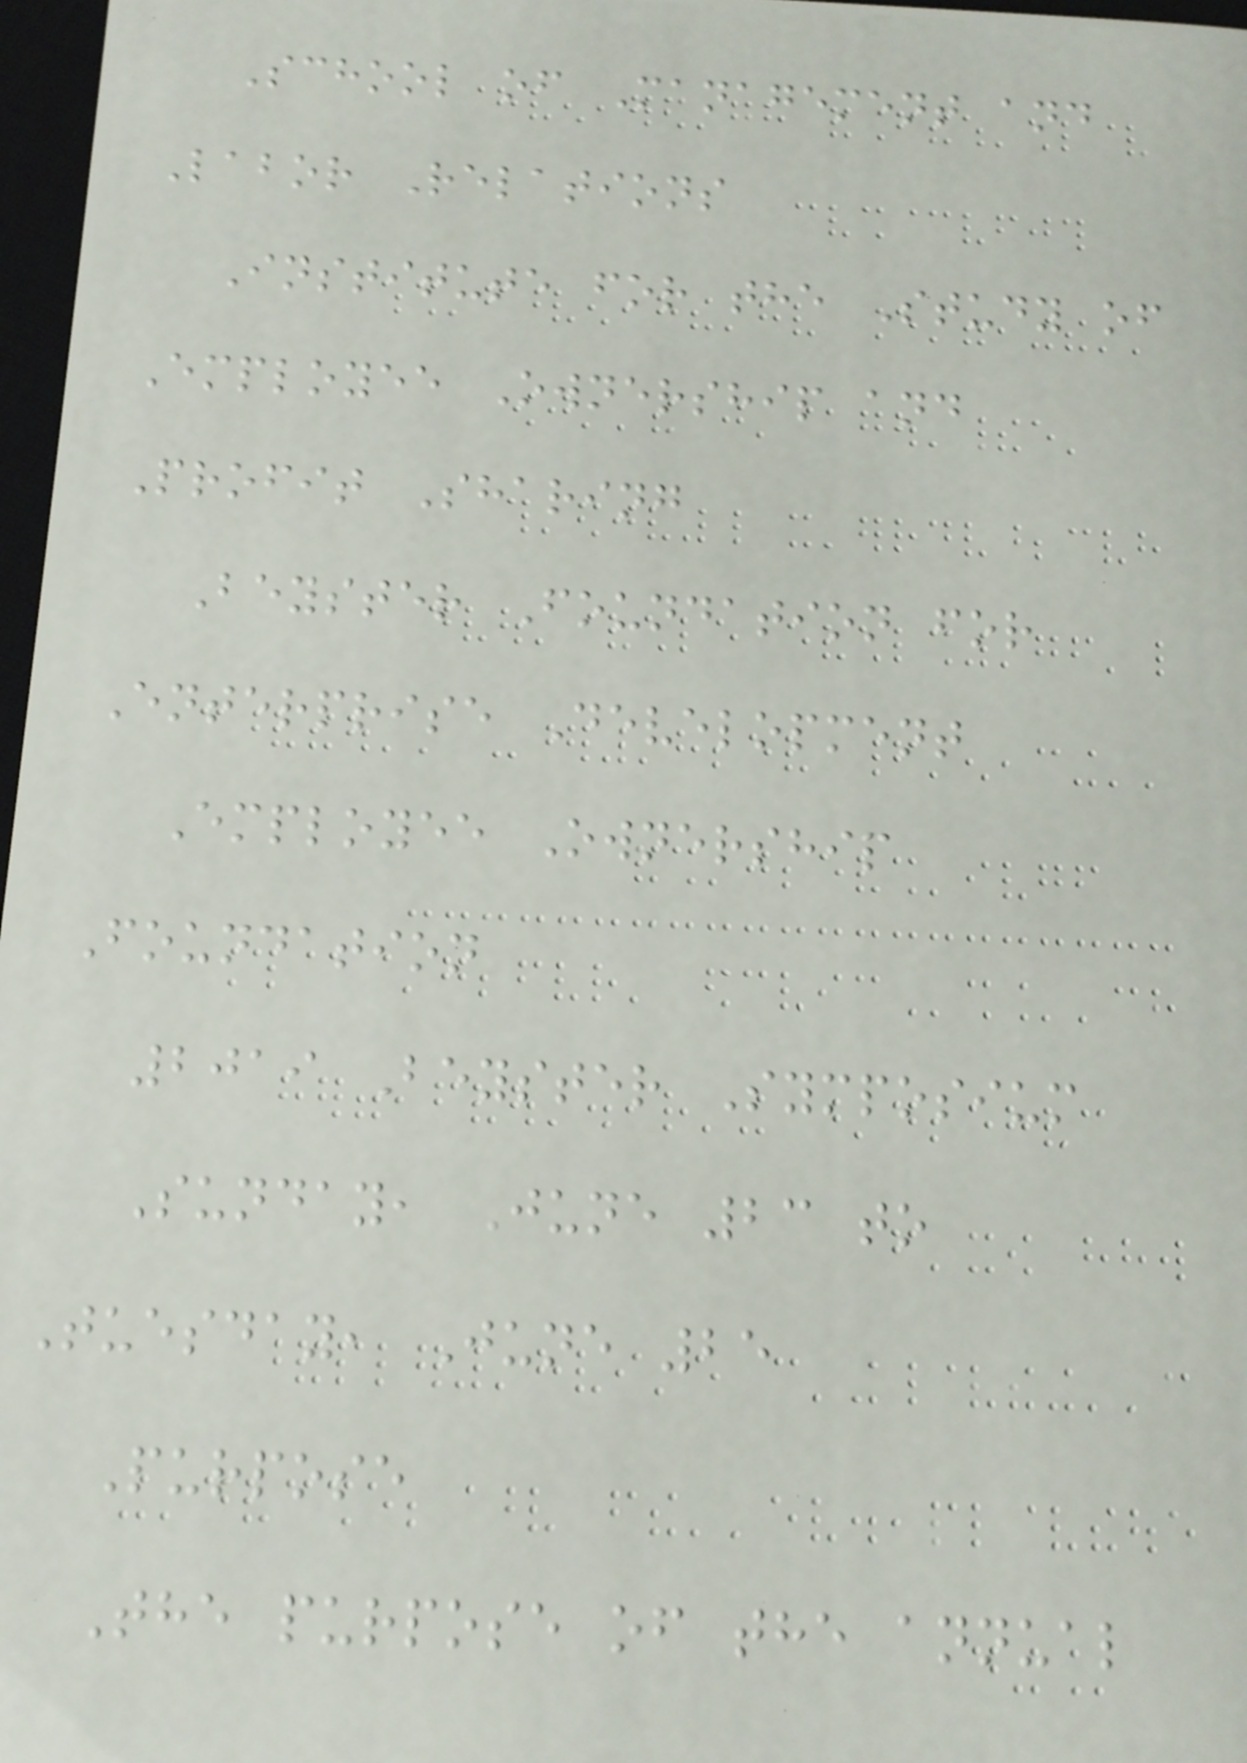School of Management and
Labor Relations
Institute for the Study of
Employee Ownership and
Profit Sharing
Beyster Foundation for
Enterprise Development
Employee Ownership
Foundation
2019 Beyster Symposium
Sunday, June 23 to
Tuesday, June 25
Purpose
The purpose of the annual
